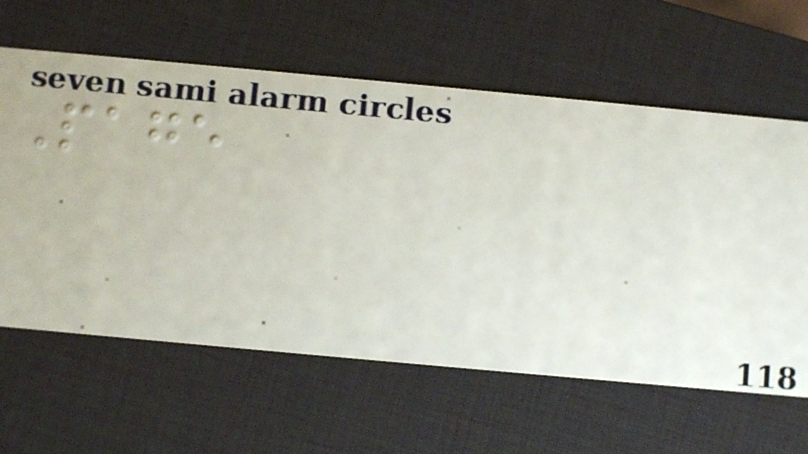Page
